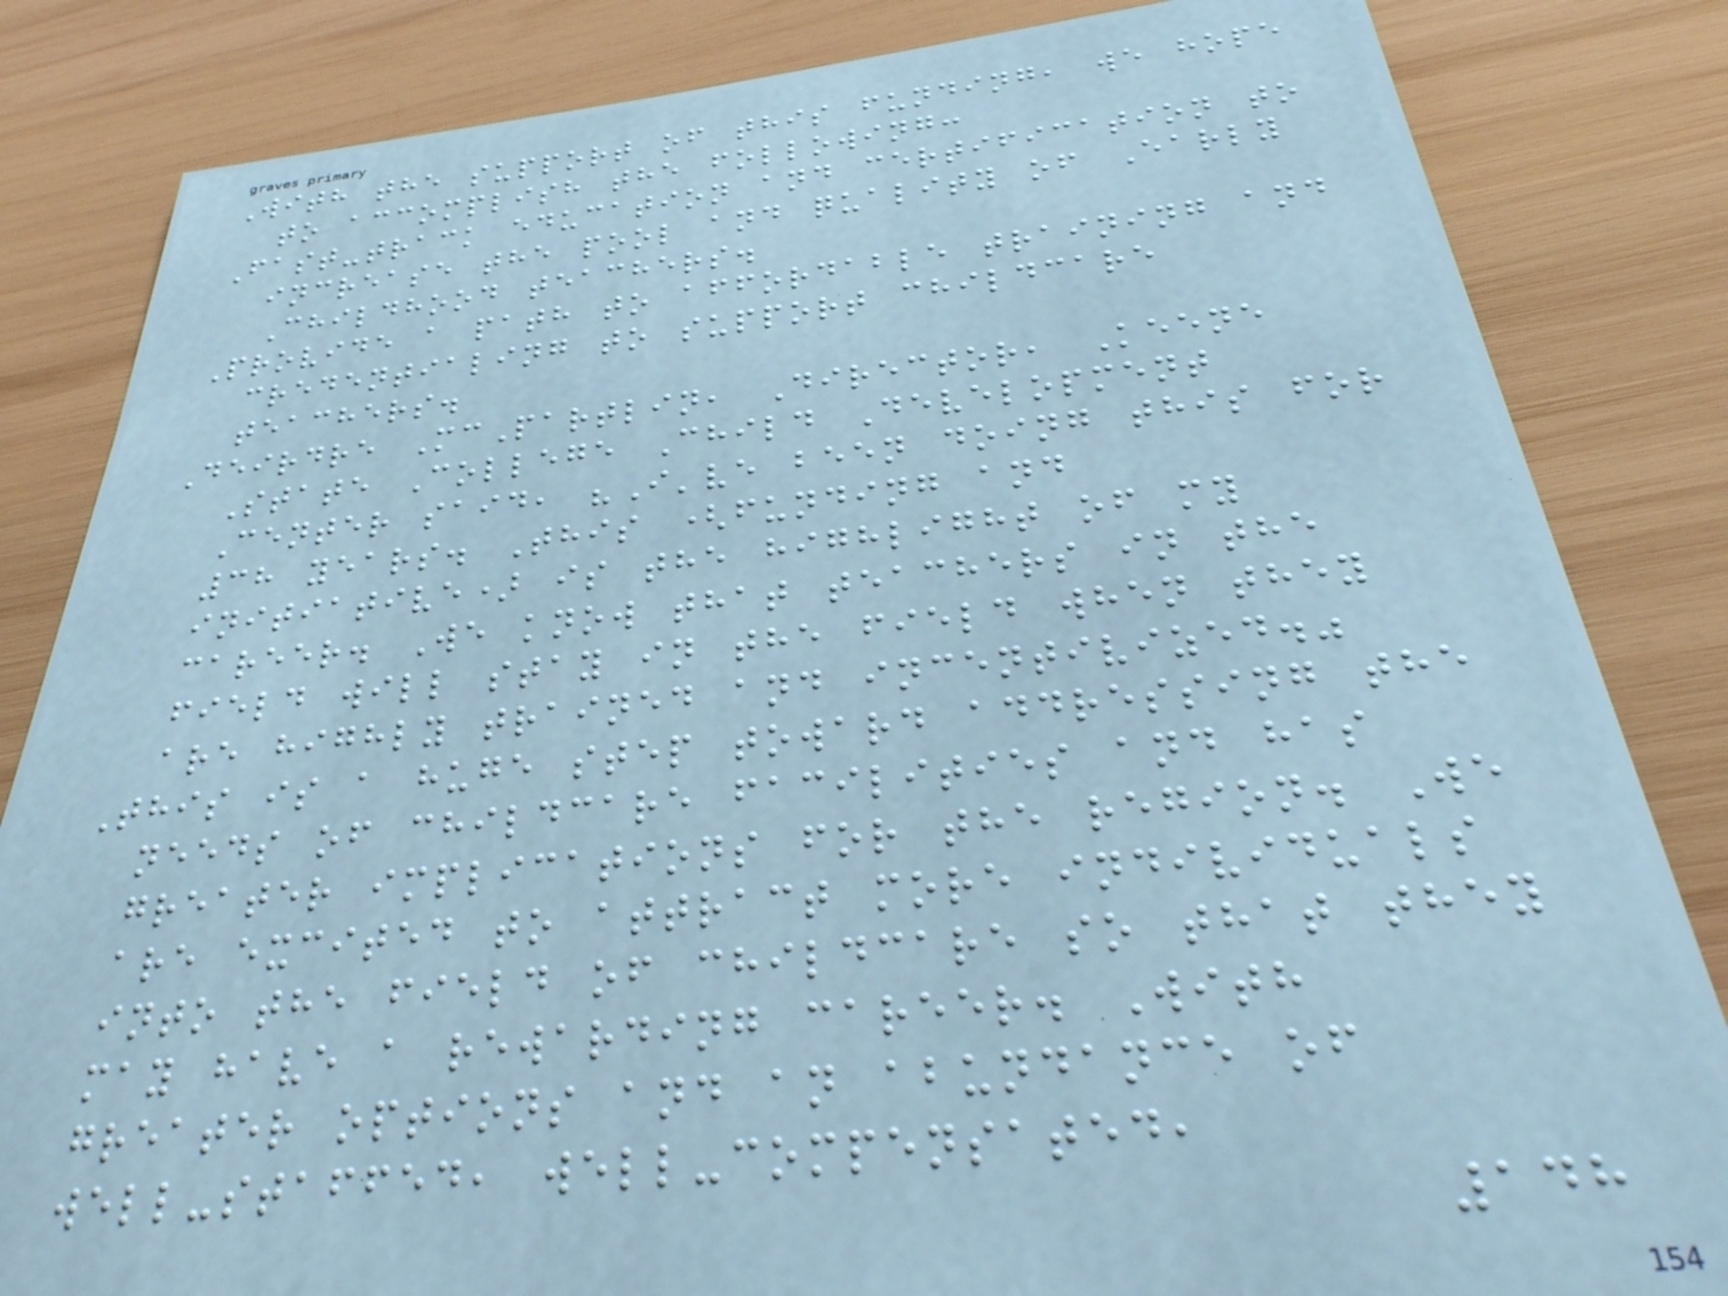With the support of this funding, we hope
to accomplish the following:
Fast-track education and certification to
increase the pool and quality of Early
Childhood teachers.
Provide a path to affordable training and
credentialing to support childcare
teachers.
Deirdre McPartlin, Director, Keene
State College Child Development
Center said, "I've been doing this for
38 years. This (funding and
initiative) is the highlight of my
career. We know that teachers in the
field will stay in the field when they
are highly trained and incentivized."
This is a huge step toward addressing the
needs of childcare facilities and has
greater implications for the region. We
are excited to attract more individuals
into the field of childcare so that they
may have a rewarding career. With
greater options and an abundance of
well-staffed, well-compensated,
148
